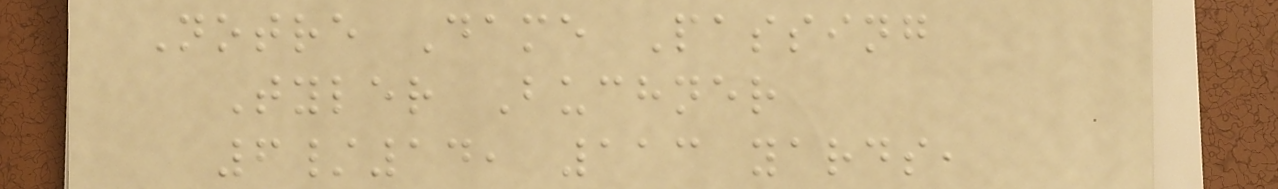Notre Dame Passing
Tyler Buchner
6/14, 113 yards,
